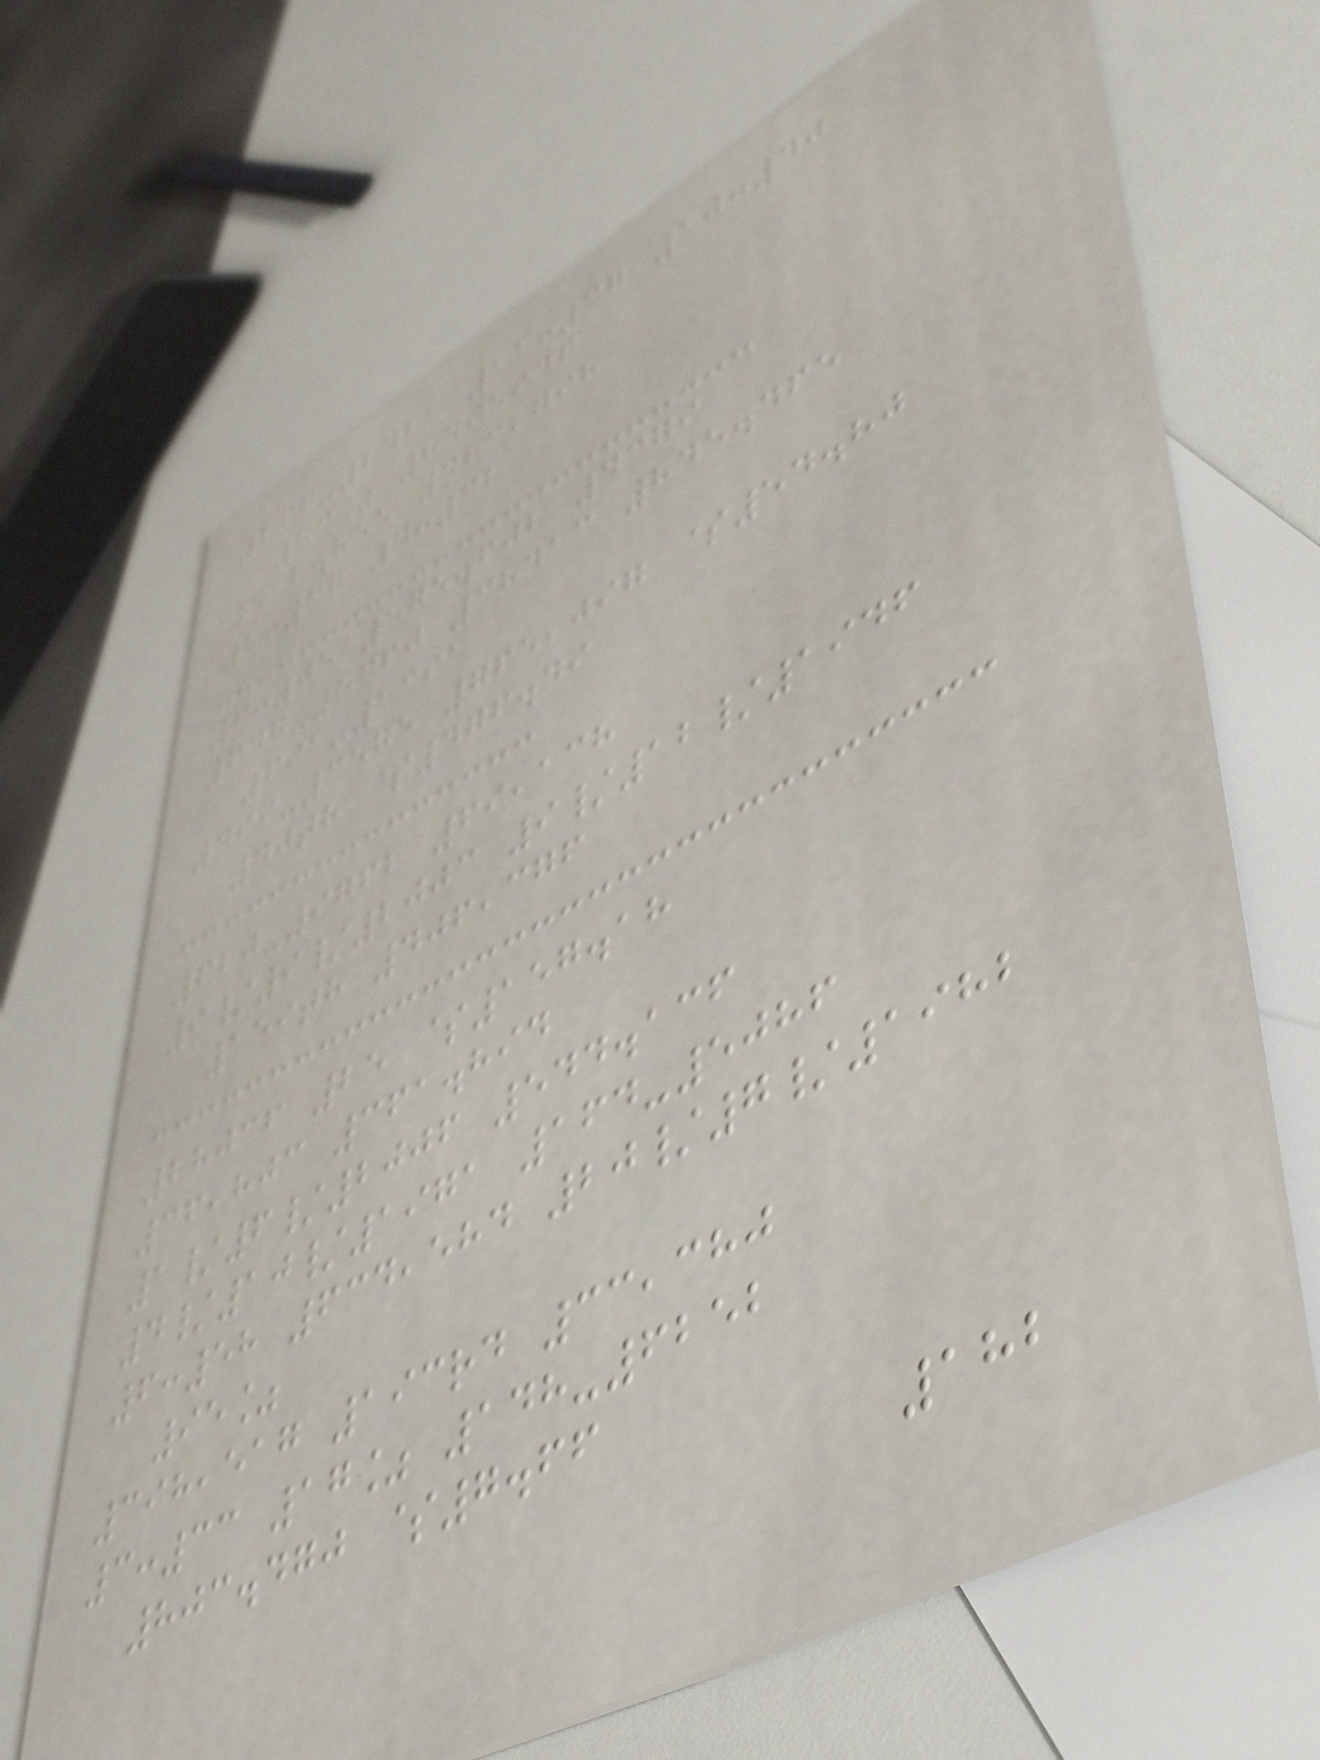266-2421 11:37 10:40
53% 8495946
512.855 423,798
1:37 4:32
6:05 575.602 4379
647-5360 38413 845.465
691-1391
499-3575 765,097 $54.80
40th $476.49
620-9762 69,138
9/9/2003 9/12/1946
159th 406,376
28036 25 $157.18
36,803 361.894
1/6/2006 544.136
4/10/1971 164-5086
6:58 634,584 20/7/1982
95%
398,517 193rd 33,380
3:33 17% 148-6252
803.470 $7.66
182
